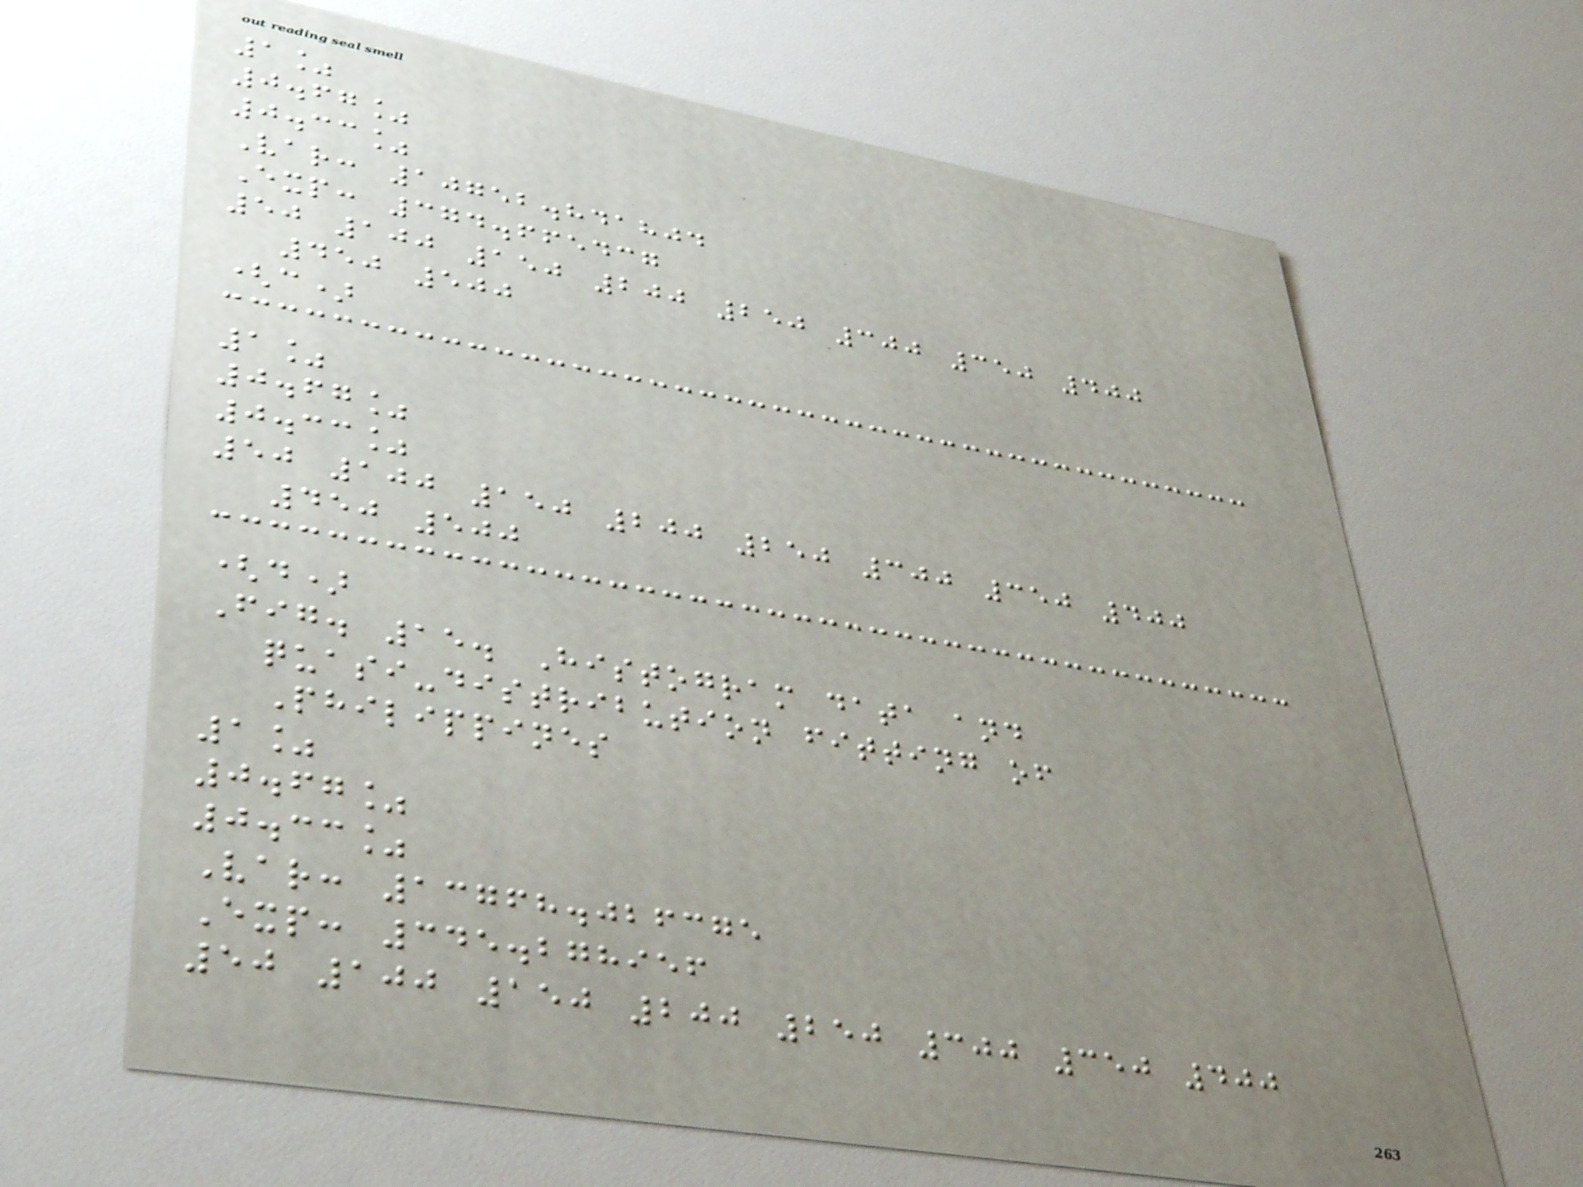1%
0.67%
0.33%
Var: 10752.841804
Exp: 374.665437
50 100 150 200 250 300 350 400
450 500
(c)
1%
0.67%
0.33%
50 100 150 200 250 300 350 400
450 500
(d)
Fig. 15. Histogram data and
quasi-distribution fitting of
Philippines
1%
0.67%
0.33%
Var: 13768.026375
Exp: 345.278956
50 100 150 200 250 300 350 400
